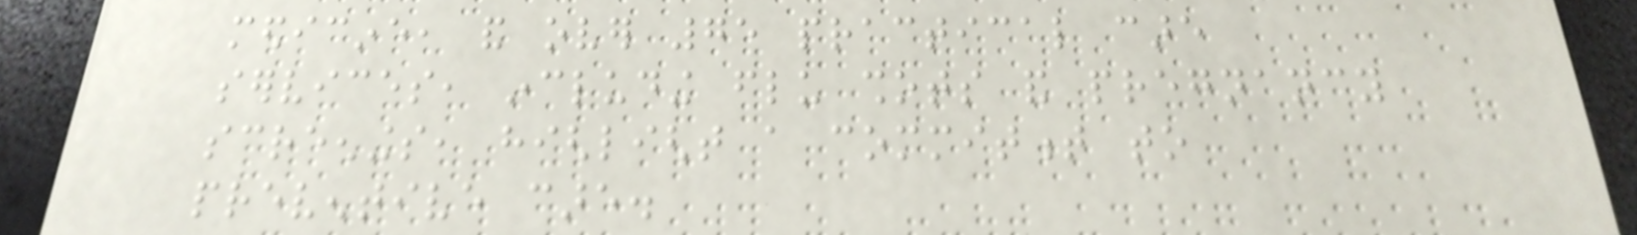medicine, and over 75 practical care
services, including flu shots and pregnancy
screenings, highlight a commitment to
preventive care.
